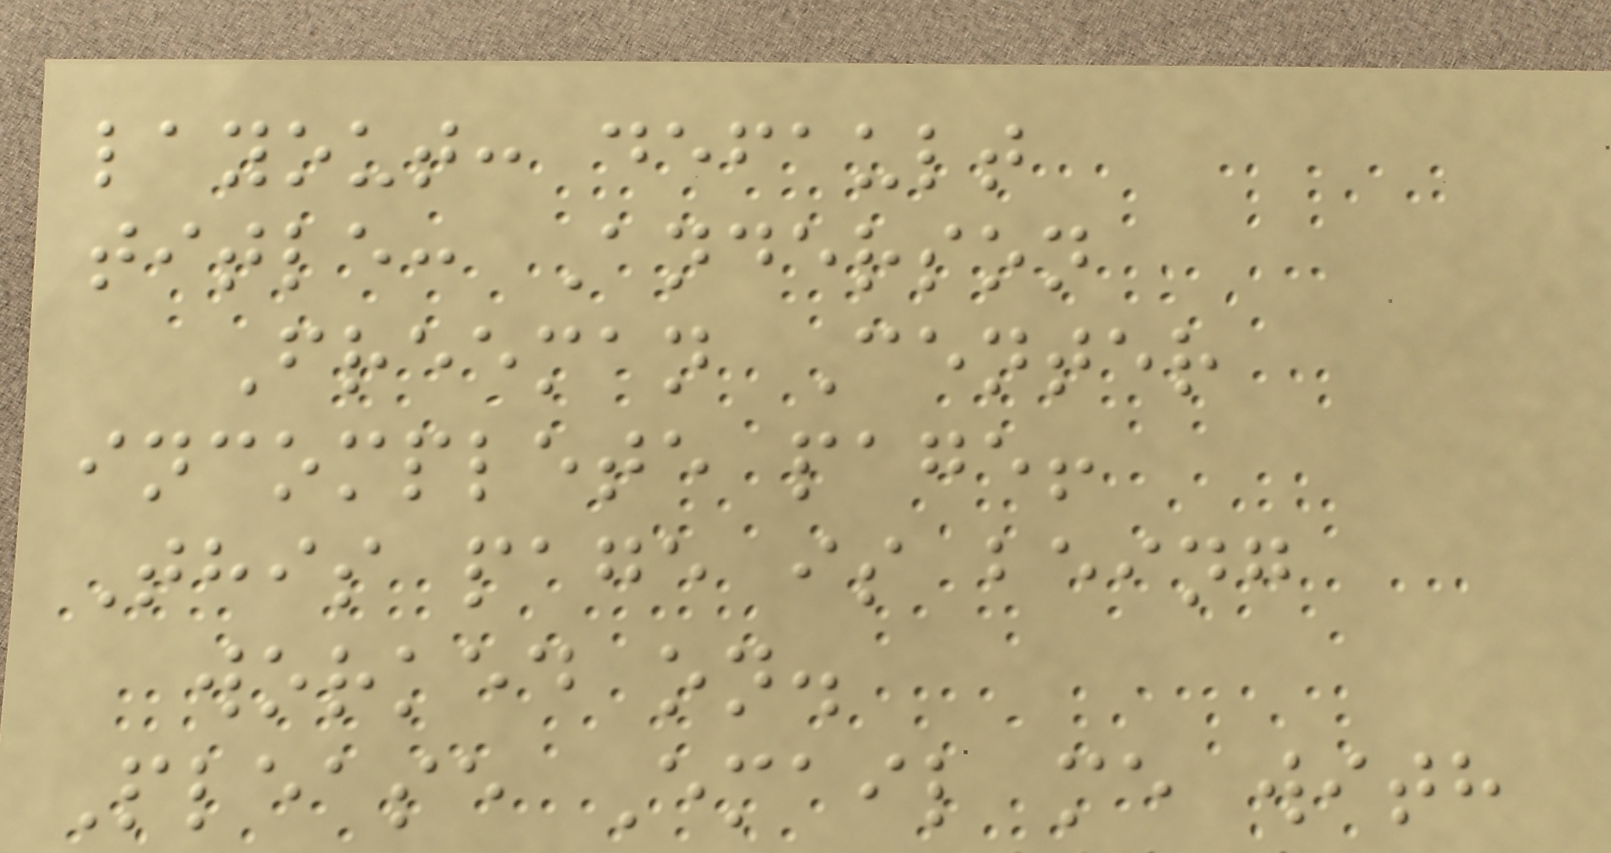layout: default
title: Anderson
Freeman Center
incomplete page!
This page is being
worked on.
Please Email me with
